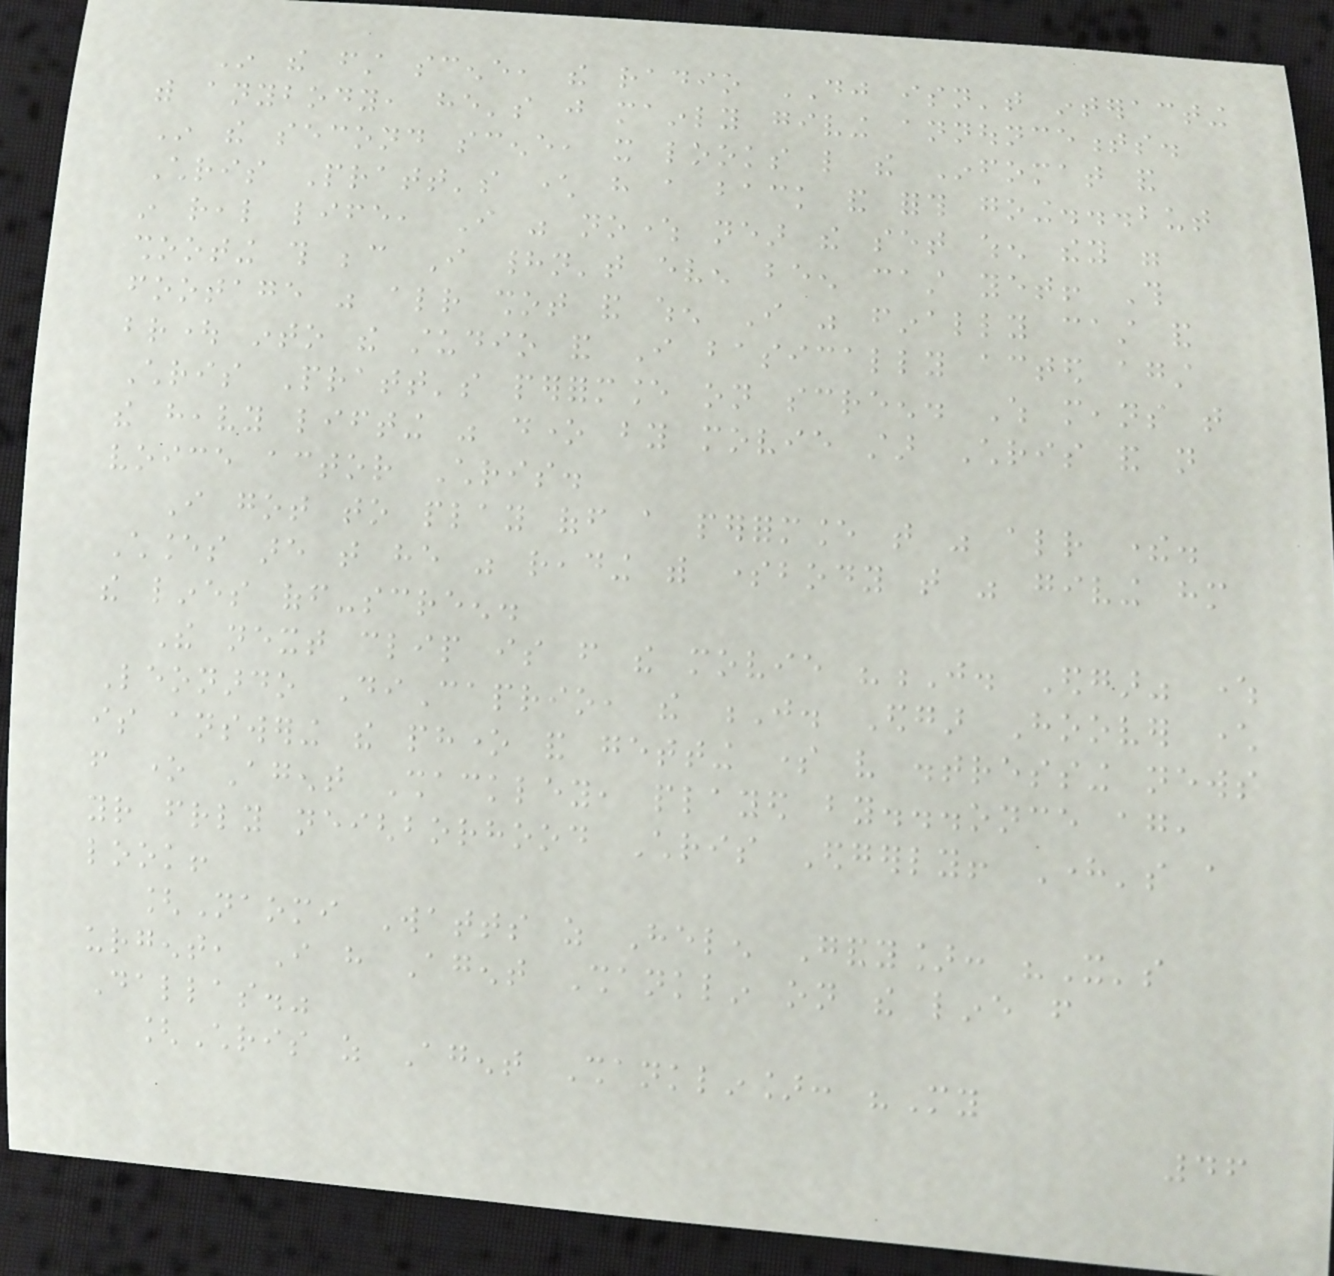In the first scene, the radio DJ isn't interacting
with anybody, he's just mainly giving announcements.
In the second scene, it looks like the Infomat and
Chris Pratt's character have a back and forth going...but
in real life, I was nowhere near the set when they were
shooting this because I hadn't even been cast yet! This
footage was already shot and when I was finally cast and
brought into the studio and I basically acted against
Chris Pratt's performance on screen. Which means that
the heavy lifting was done by movie star Chris and not
voice actor Chris.
I got to play off a performance that was already there.
Chances are that he was reading with somebody that was giving him
the lines off-screen.
The next clip is from the movie "J. Edgar" where
Leonardo DiCaprio, the J. Edgar Hoover character
is answering the phone and getting some very distressing news
from one Agent Shackley, played by...once again,
your friendly neighborhood Chris Edgerly! Here's a
look!
[Naomi Watts as Helen Gandy]: "It's
urgent, I have Agent Shanklin on the line from
Dallas."
[Chris as Agent Shanklin]: "My
46
